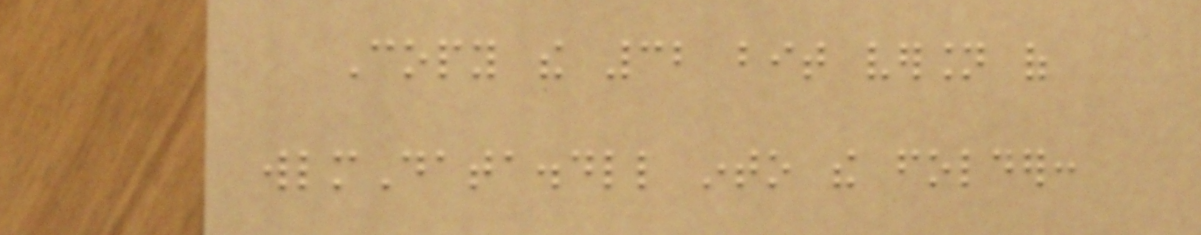Copy the 32 bit version of
wlmData.dll into the folder:
